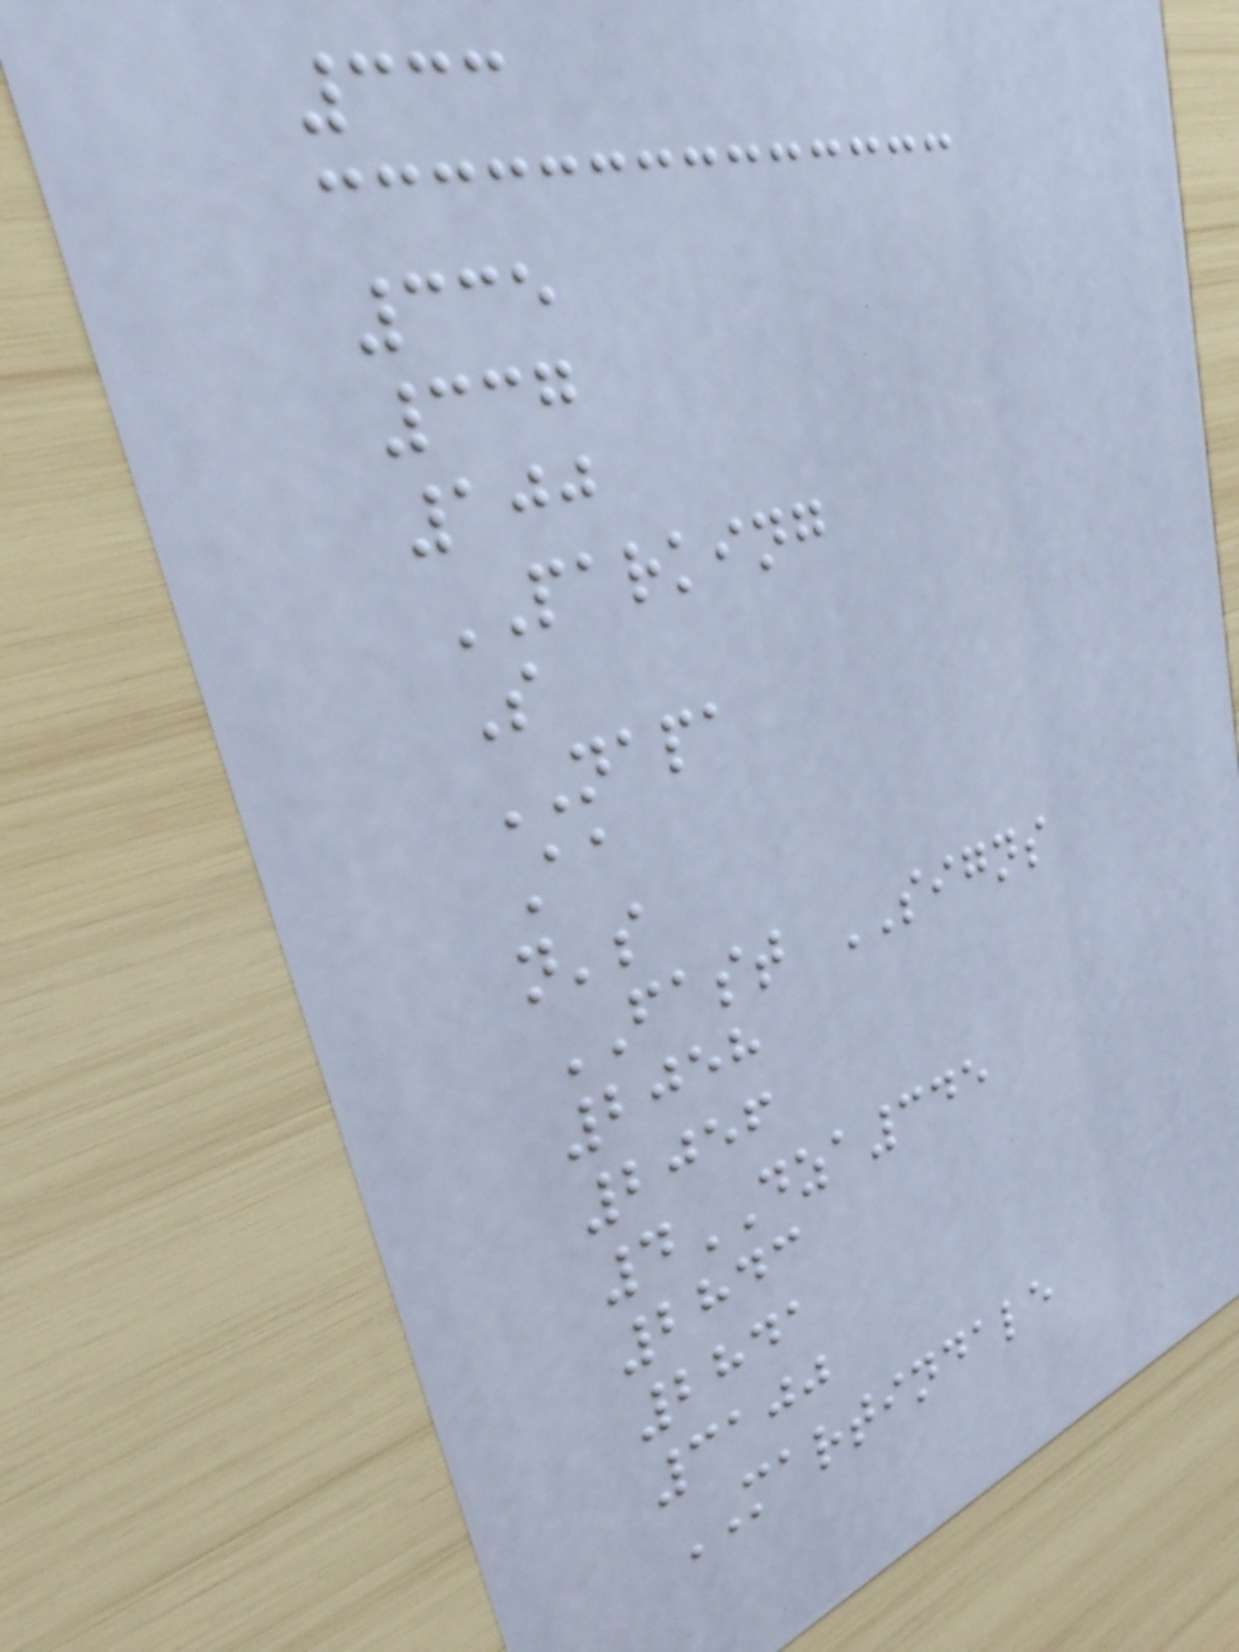333
335
337
100
PARKING
S
NAPA
Aa
n's
FAST SIGNS
2058
2056
4DZA345
2843
2841
3100
MARTINDALE
